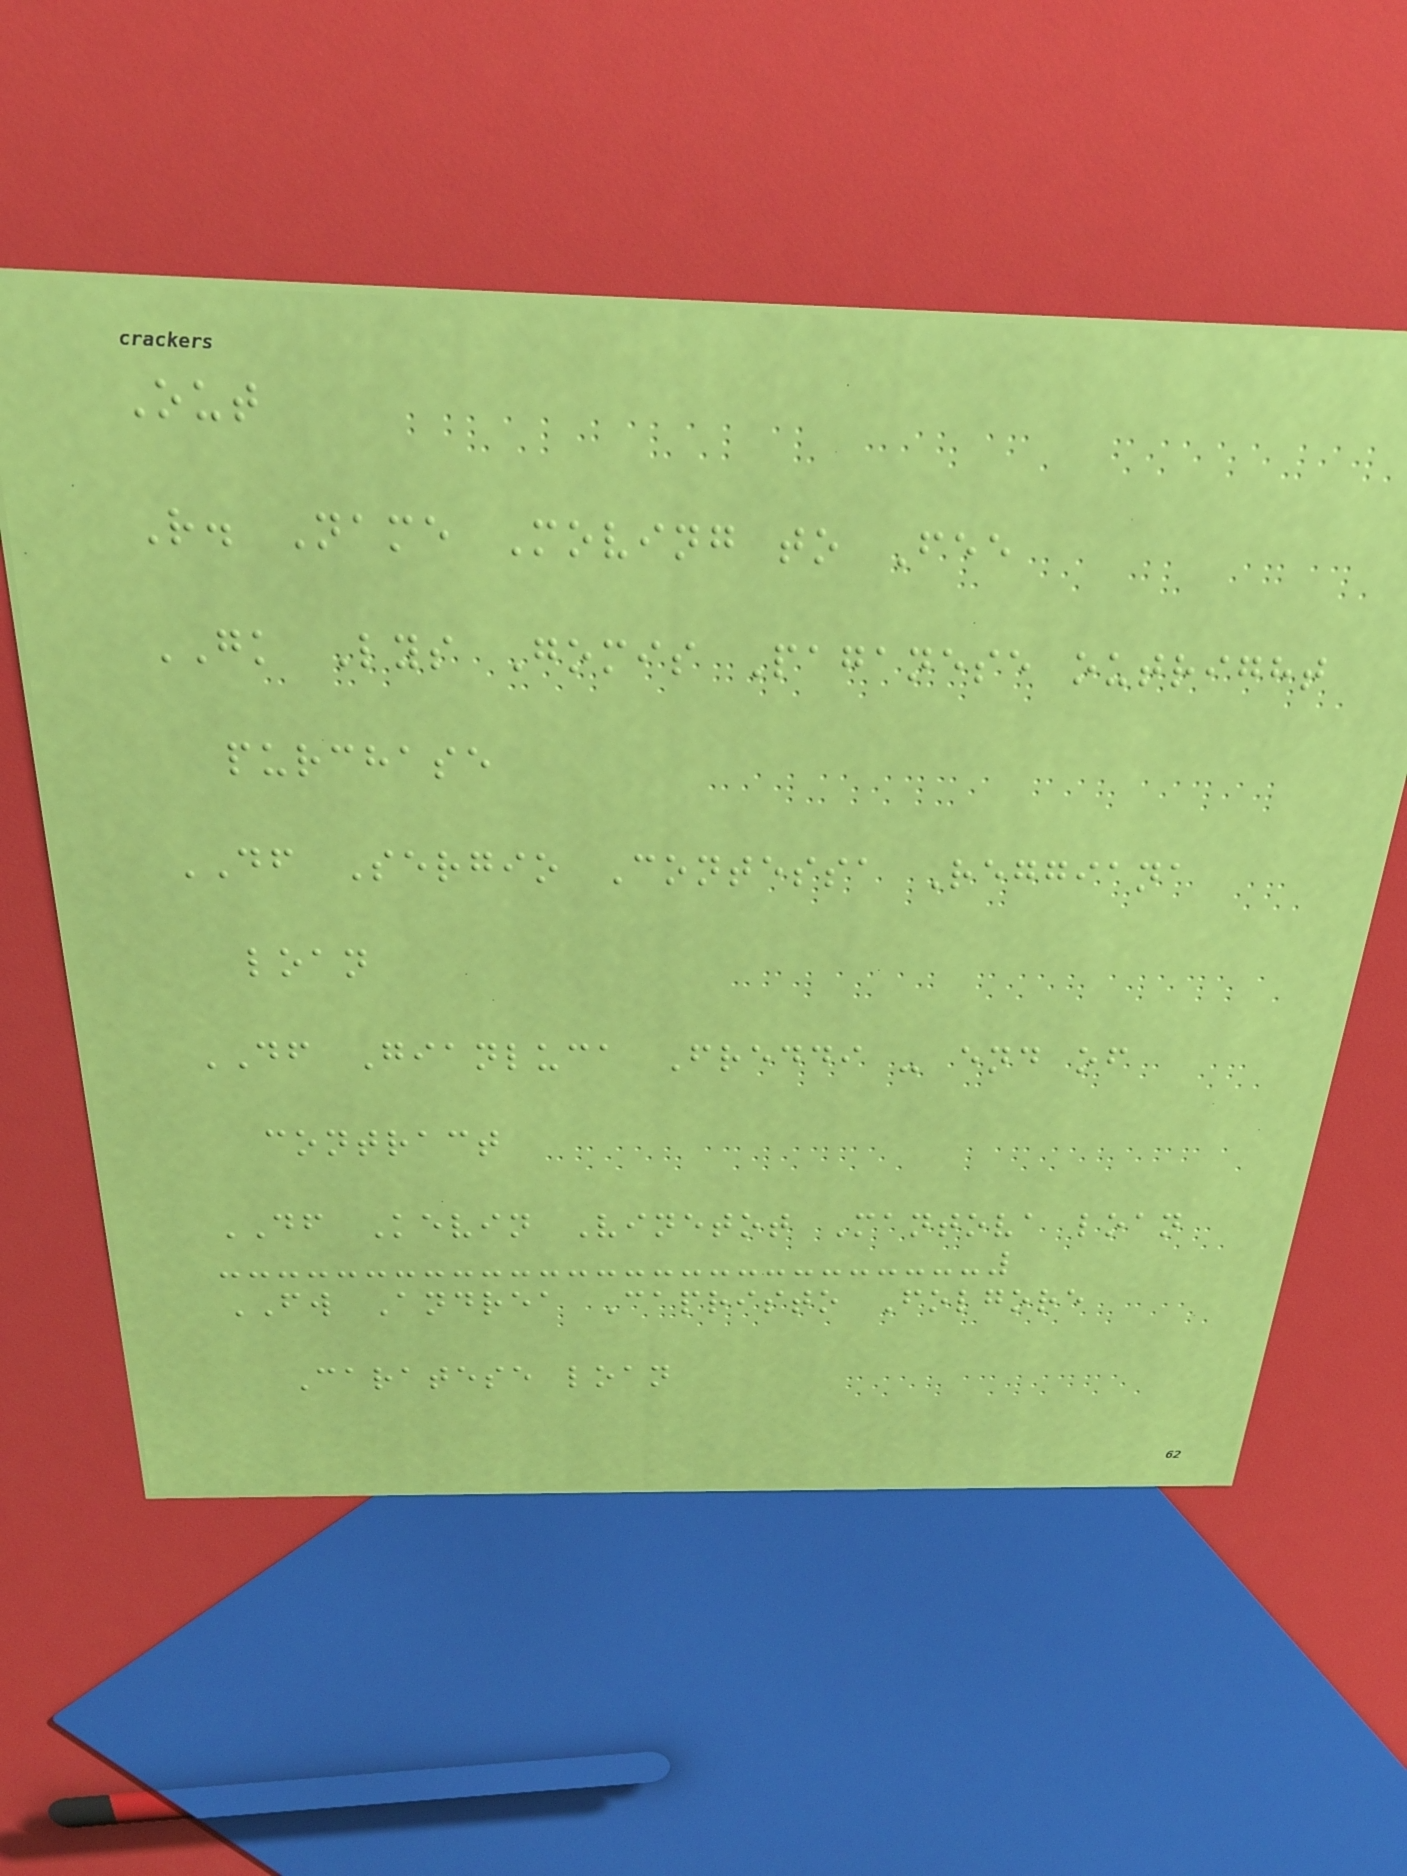Out
R. Name Moving to Fee
GK Lys Gomis Paganese outright
purchase
DF Sergio Contessa Reggiana
loan
DF Gianluca Freddi - end of
contract
DF Kevin Vinetot Mantova loan
FW Andrea Capristo Folgore
Caratese loan
